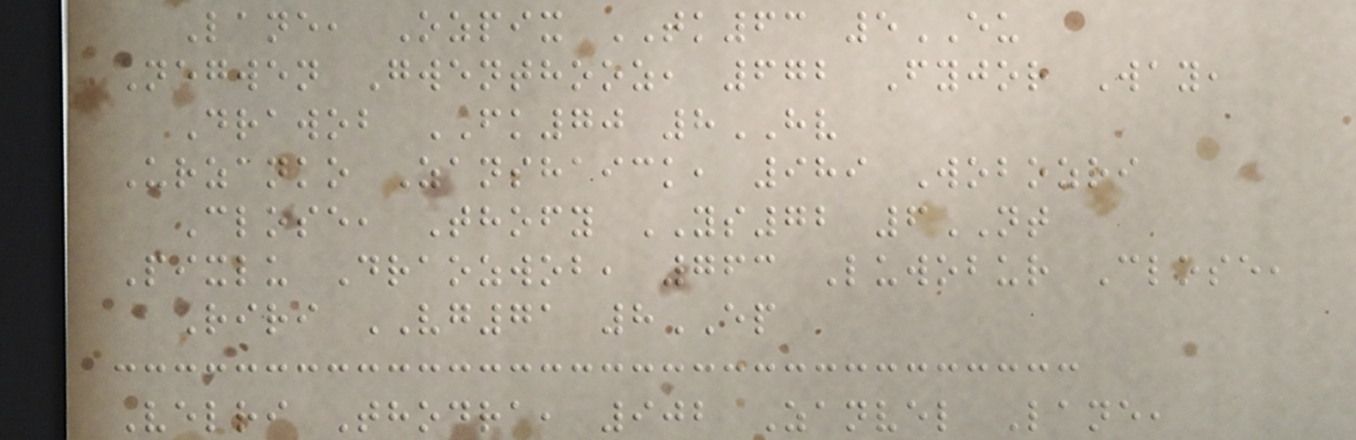Lane, Ozpix TK63 5EU
Negwen Gwenthooz, 672 Fyjor Way,
Drawob FK70 8HV
Urzanko Zanshaick, 989 Wobozri
Close, Thofy YS72 6NT
Pixlu Draozwob, 763 Luwobur Close,
Riri VG71 8EP
Velri Thodra, 902 Zanvel Lane,
